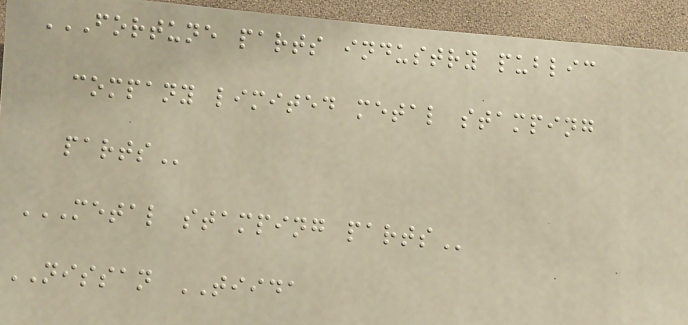FORTUNE PARTS INDUSTRY PUBLIC
COMPANY LIMITED METAL STAMPING
PARTS
METAL STAMPING PARTS
NISSAN TIIDA
